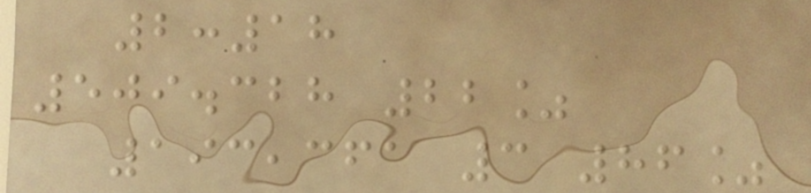2:18
509.328 22%
193,361 3 86%
